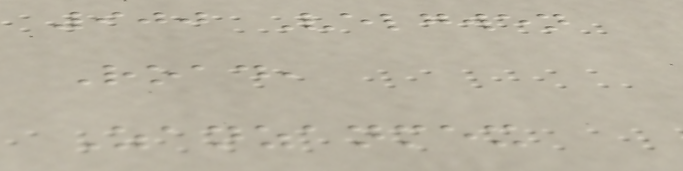900 Velgwen
Road,
Zanzanmex
